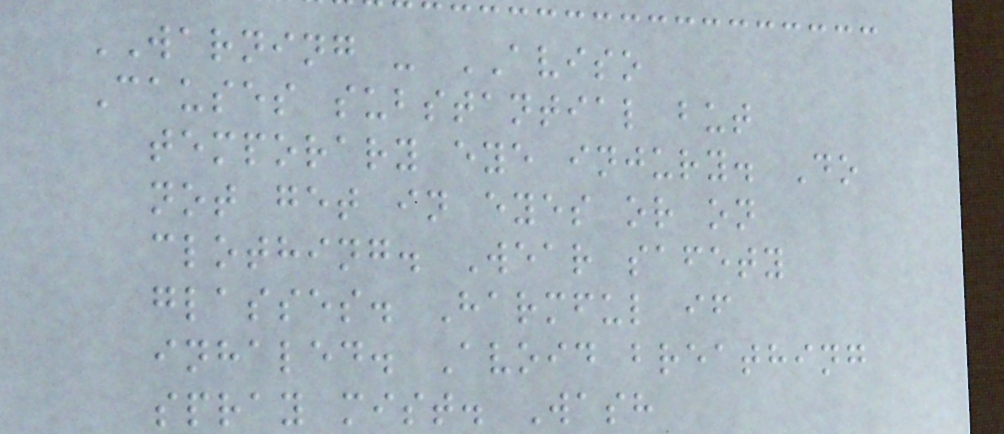WARNING - AVISO
Causes substantial but
temporary eye injury. Do
not get in eyes or on
clothing. Wear safety
glasses. Harmful if
inhaled. Avoid breathing
spray mist. Wash
